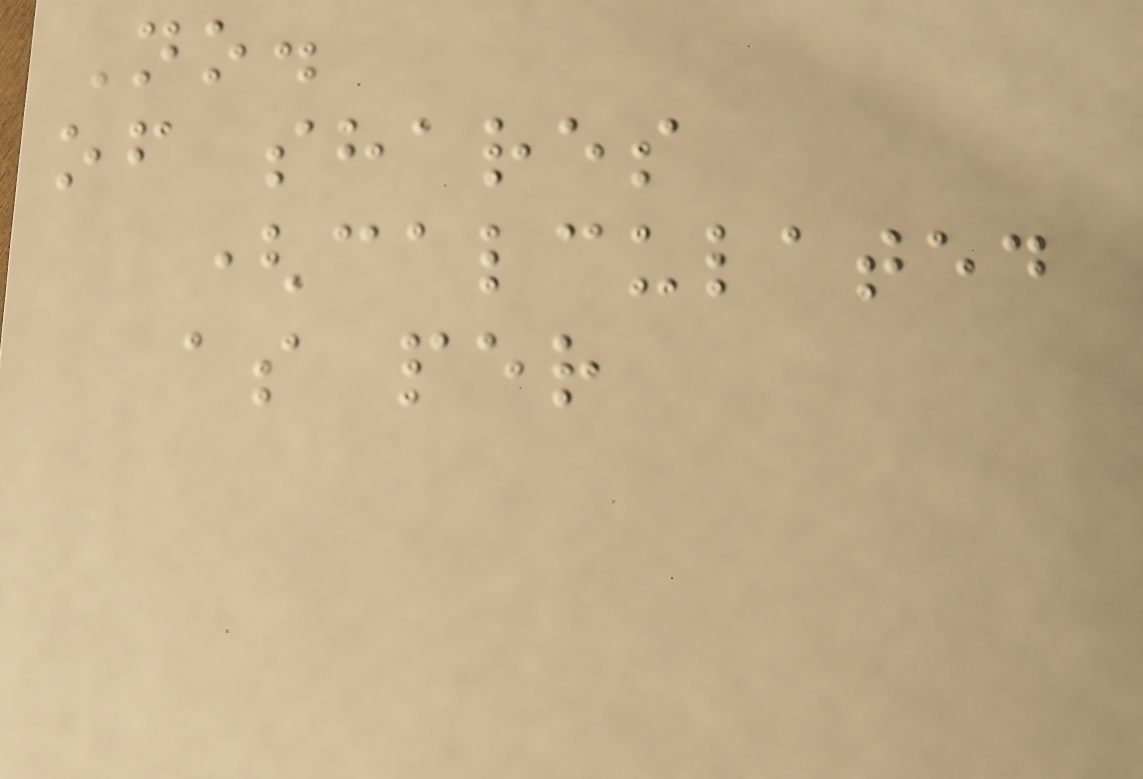No.
of shares
(calculated
as per
